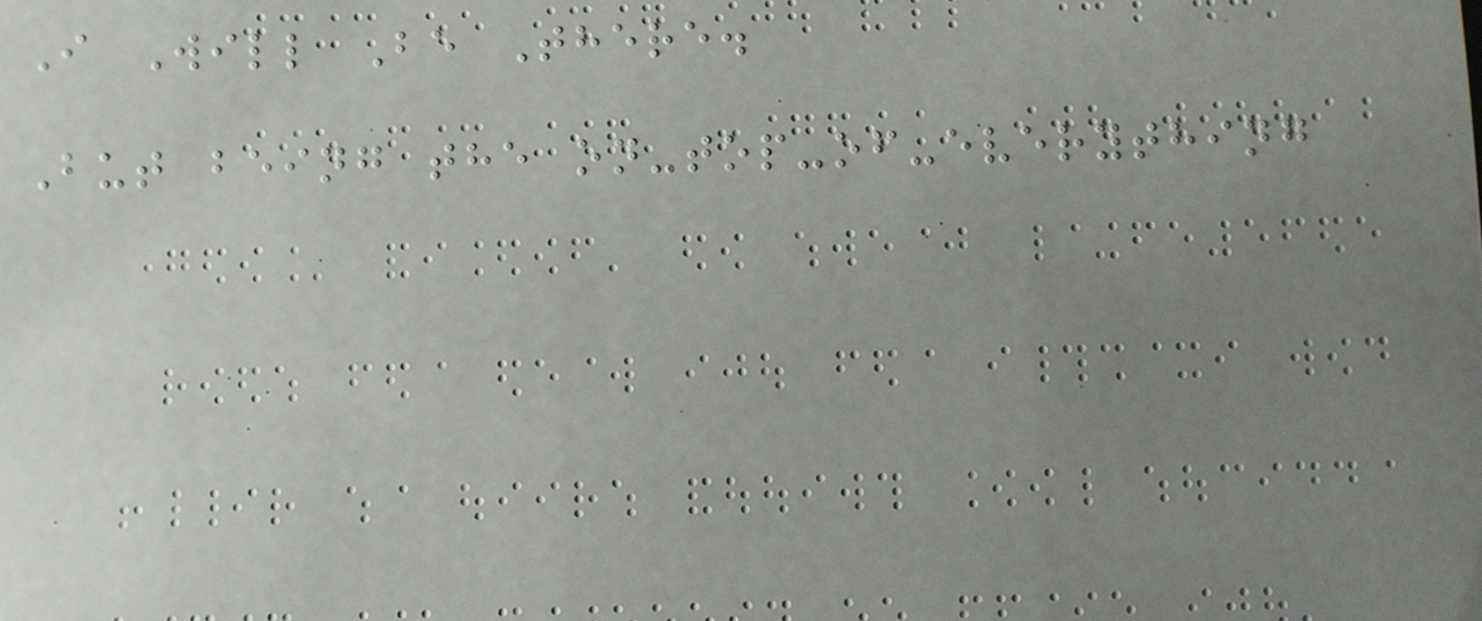I Will Be There.
But being the on-top-of-everything
